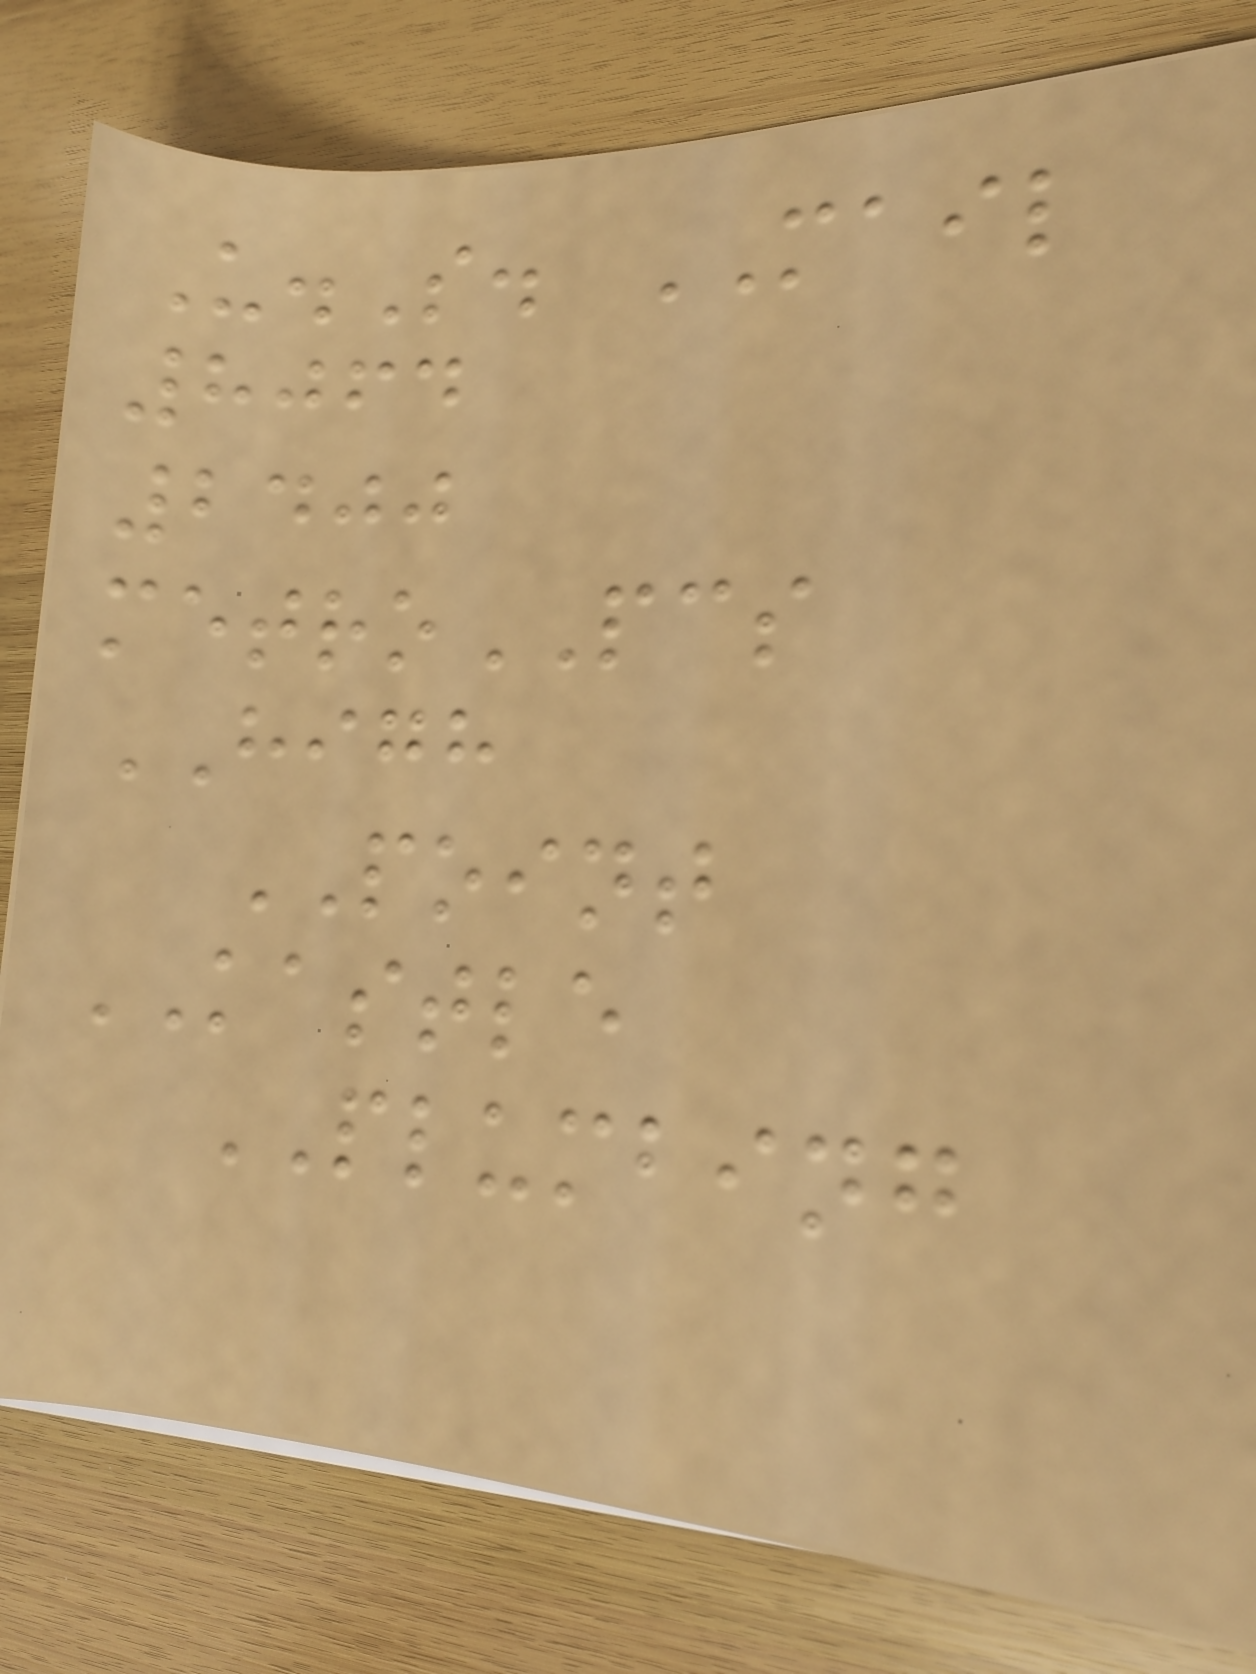U.S. MAIL
8064
2400
metroPCS
HIGH
POINT
KASTLE
PLUMBING
